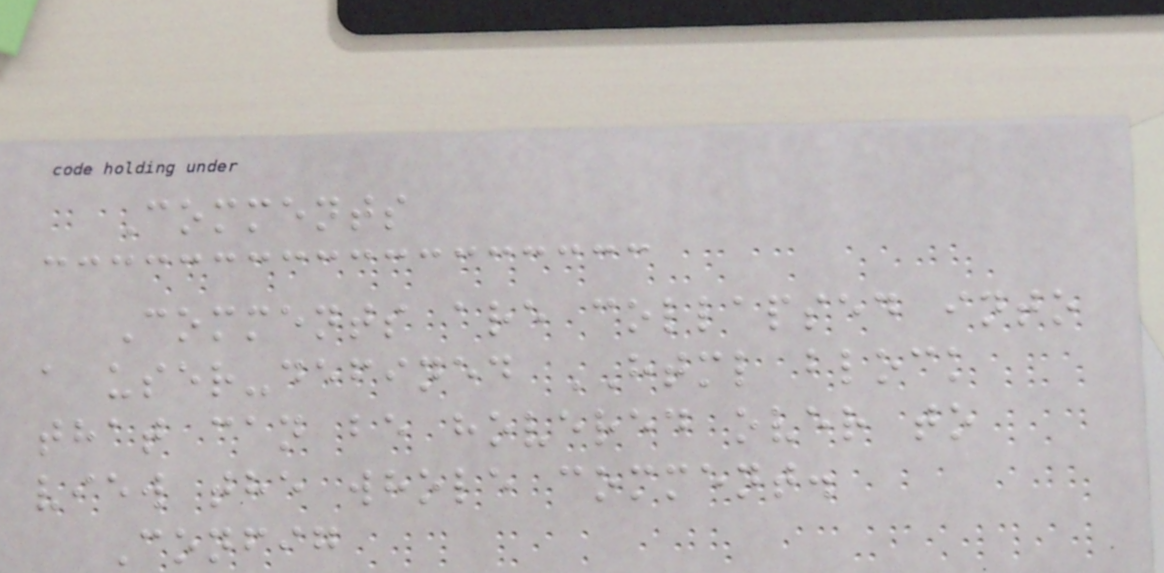Comments
Comments are collapsed into
a user-defined HTML block
that can be hovered over to
view the whole comment.
Config
